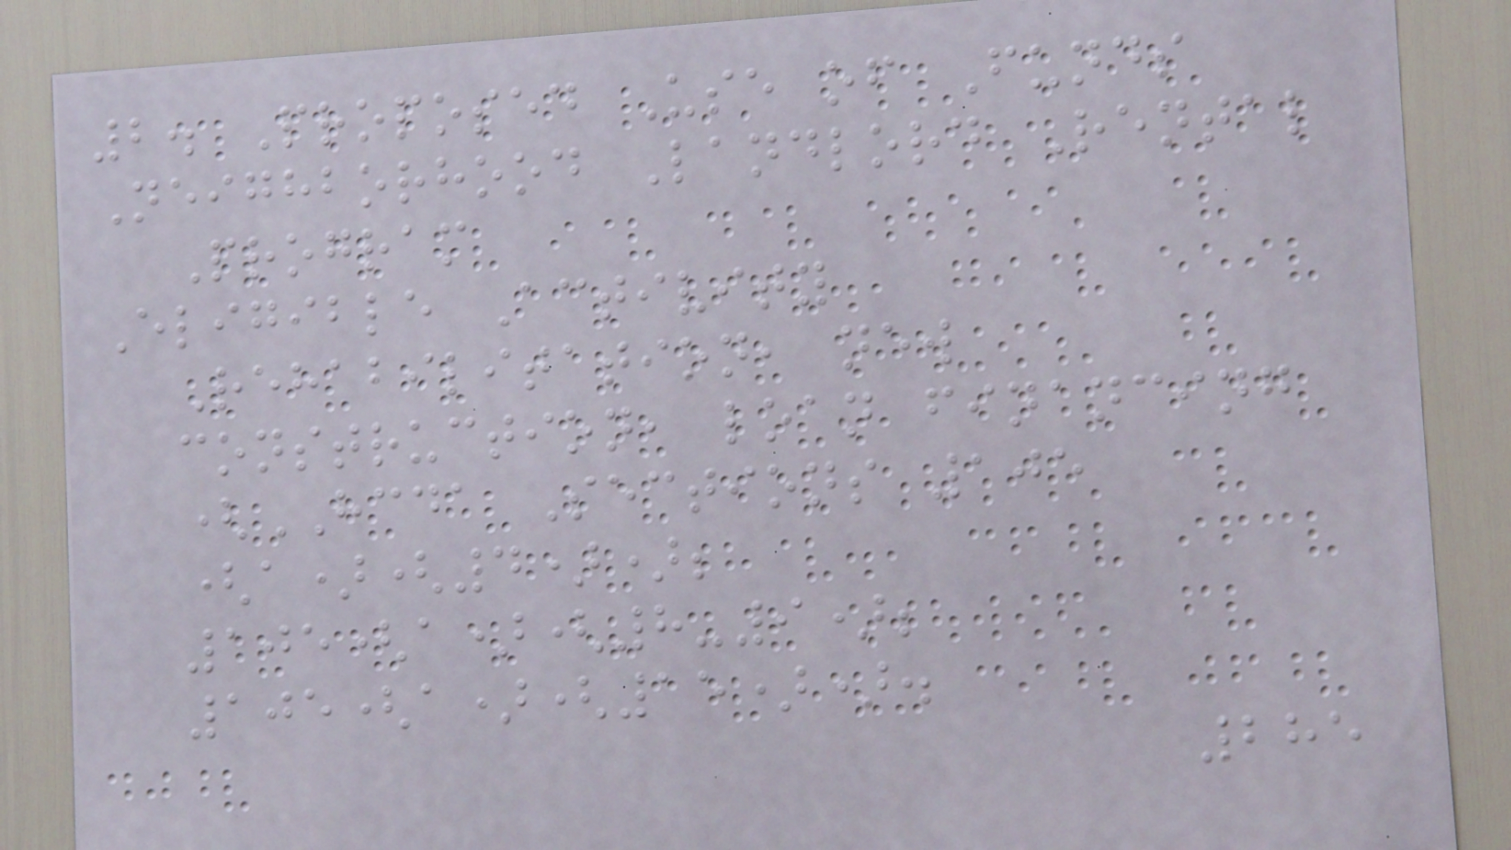2. Proposed Use of Funds
Neighborhood Landlord Rental
Program
Eligible Activity
Rehabilitation, new
construction, loan financing
(HCDA Sections 105
(a)(4));
105(a)(8-9);
105(a)(15)).
285
